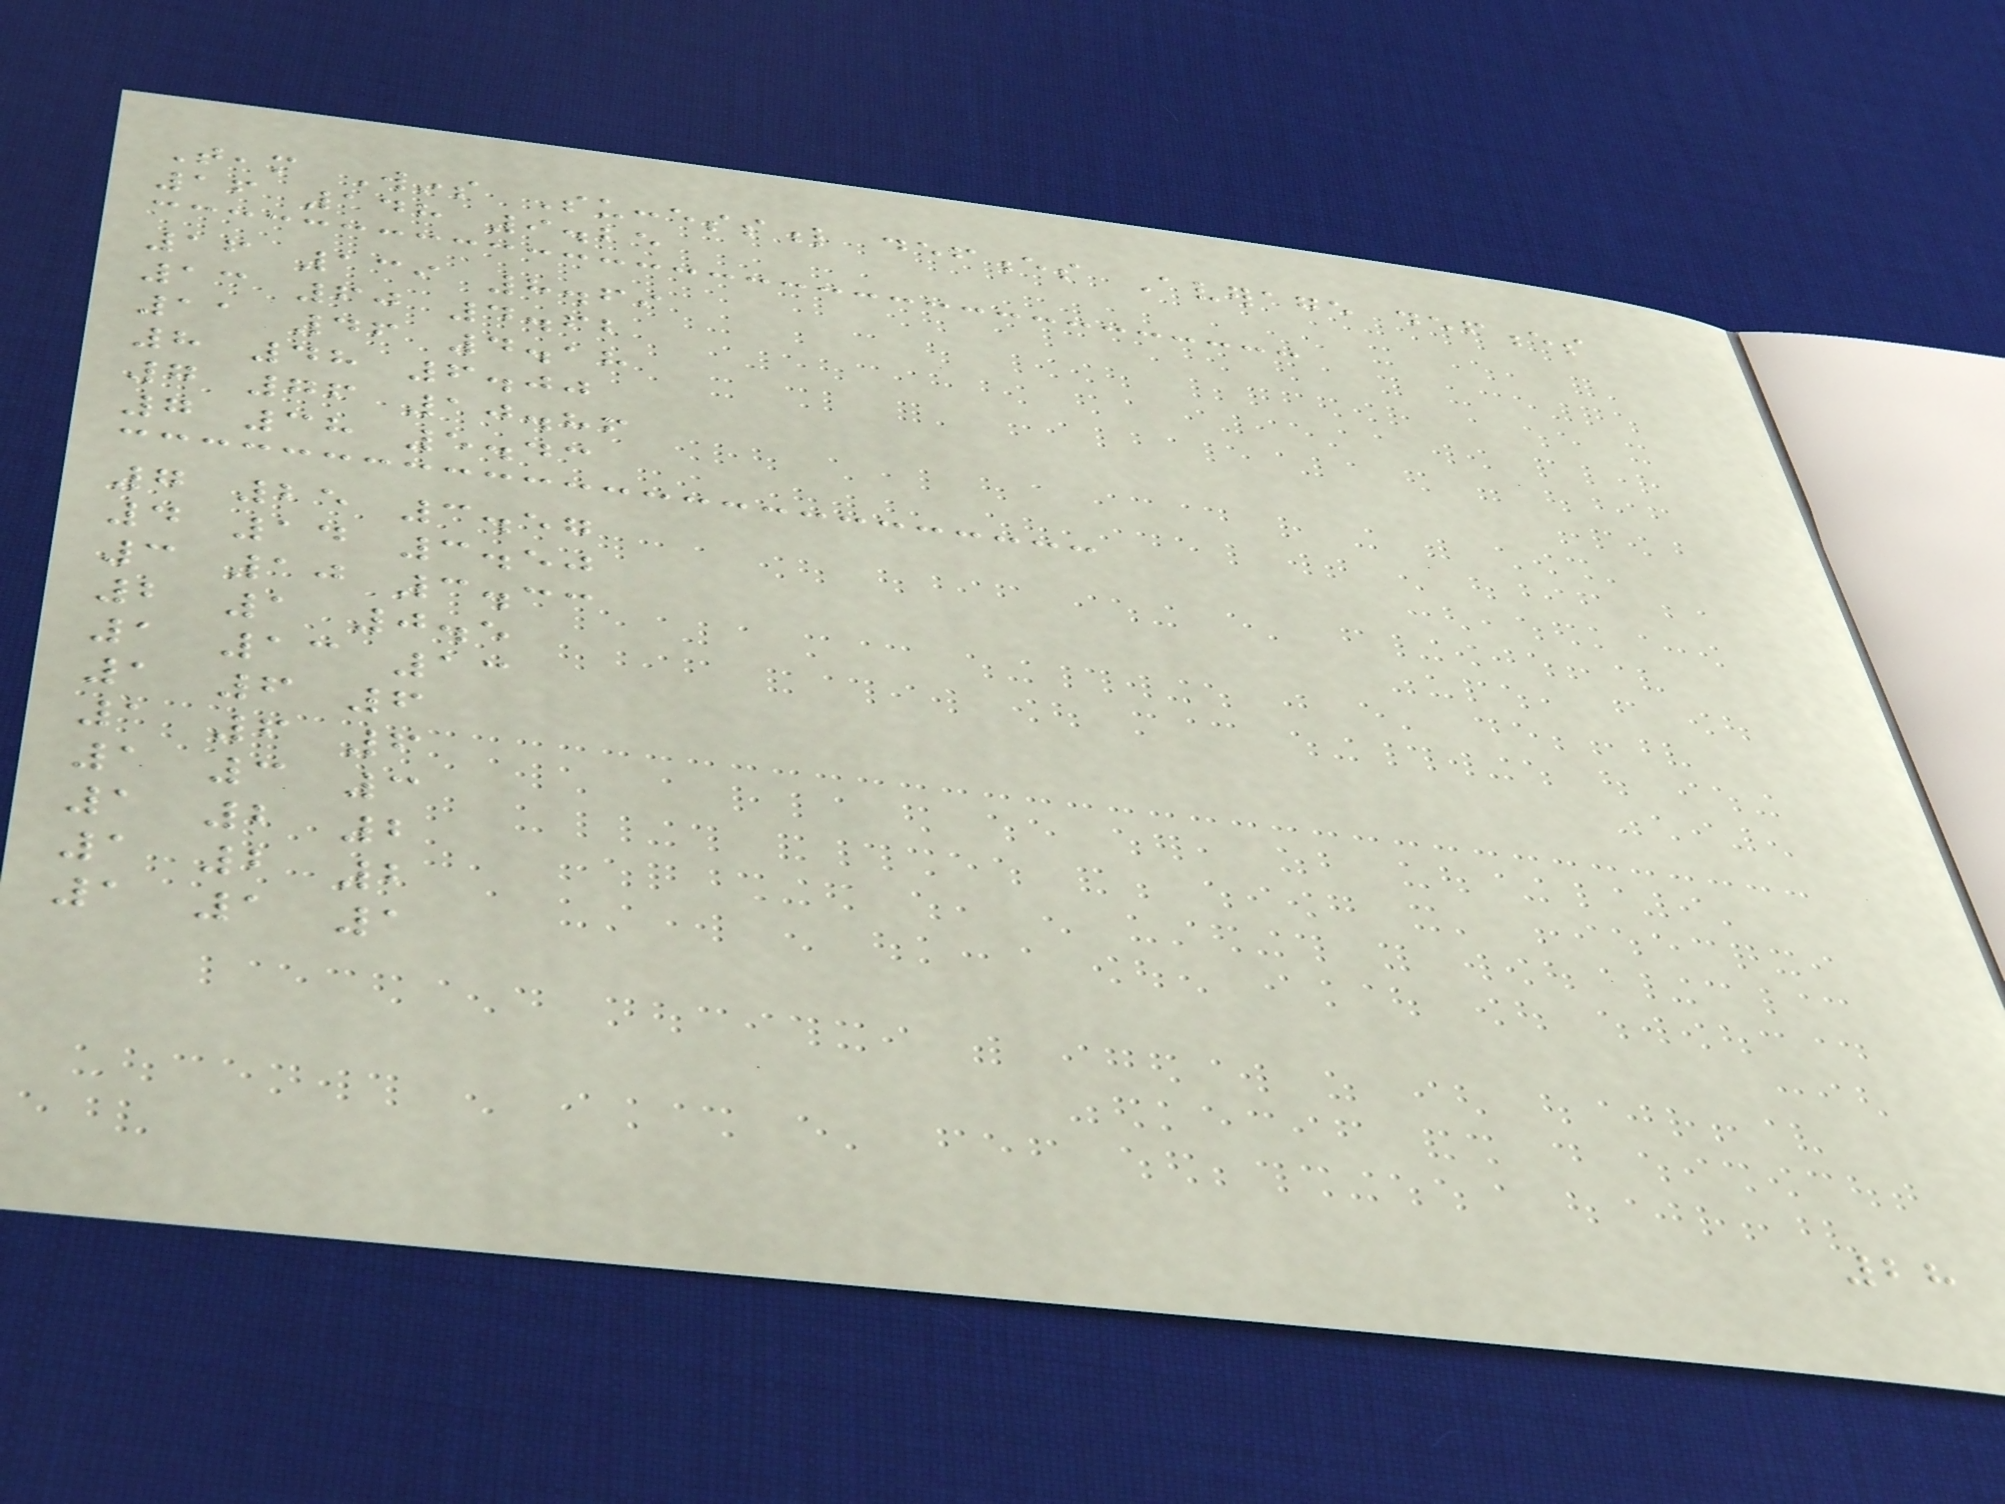Team Wins Successful defences Average defences
16 148 9.25
16 139 8.69
13 60 4.62
11 46 4.18
8 48 6.00
7 76 10.86
7 38 5.43
7 25 3.57
4 14 3.50
3 10 3.33
2 1 0.5
1 13 13
1 6 6
1 6 6
1 3 3
1 2 2
1 2 2
1 1 1
28
